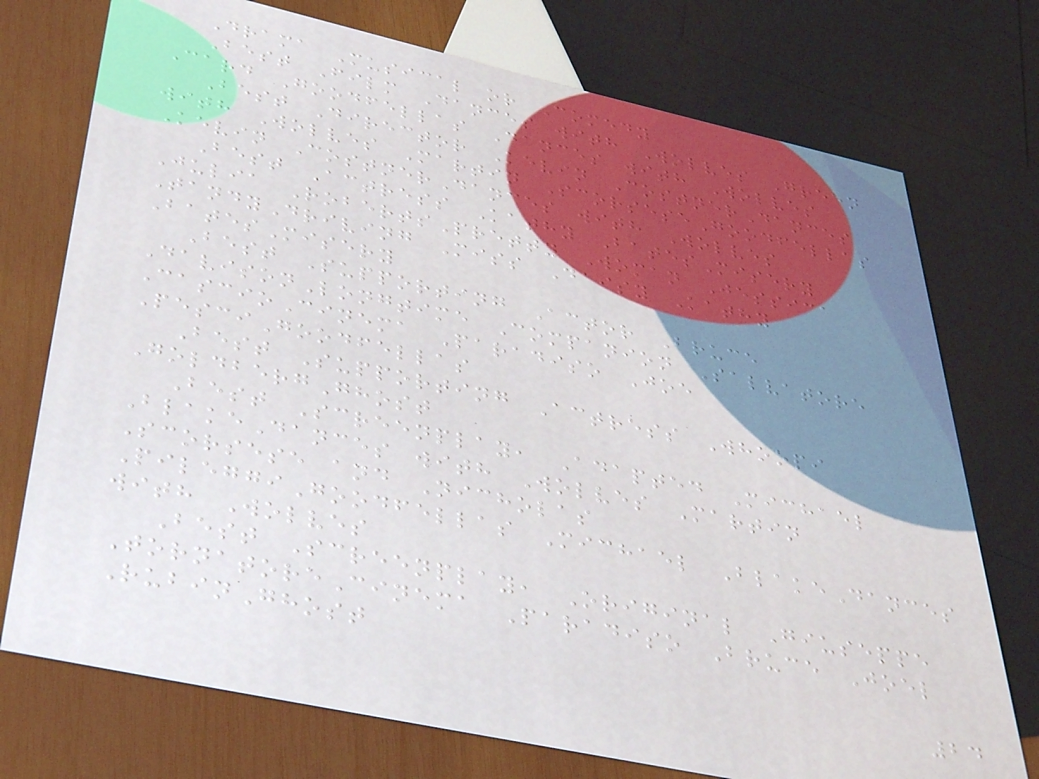Drama Musical or Comedy
Best Film Dances with Wolves Green
Card Goodfellas Dances with Wolves
Best Director Kevin CostnerDances
with Wolves Martin ScorseseGoodfellas
Kevin CostnerDances with Wolves
Best Actress Kathy BatesMisery
Julia RobertsPretty Woman Jessica
TandyDriving Miss Daisy Kathy
BatesMisery
Best Supporting Actor Bruce
DavisonLongtime Companion Salvatore
CascioCinema Paradiso Joe
PesciGoodfellas
Best Supporting Actress Whoopi
GoldbergGhost
Best Screenplay, Adapted Michael
BlakeDances with Wolves Martin
Scorsese and Nicholas
PileggiGoodfellas Michael BlakeDances
with Wolves
Best Screenplay, Original Giuseppe
TornatoreCinema Paradiso Bruce Joel
RubinGhost
24
